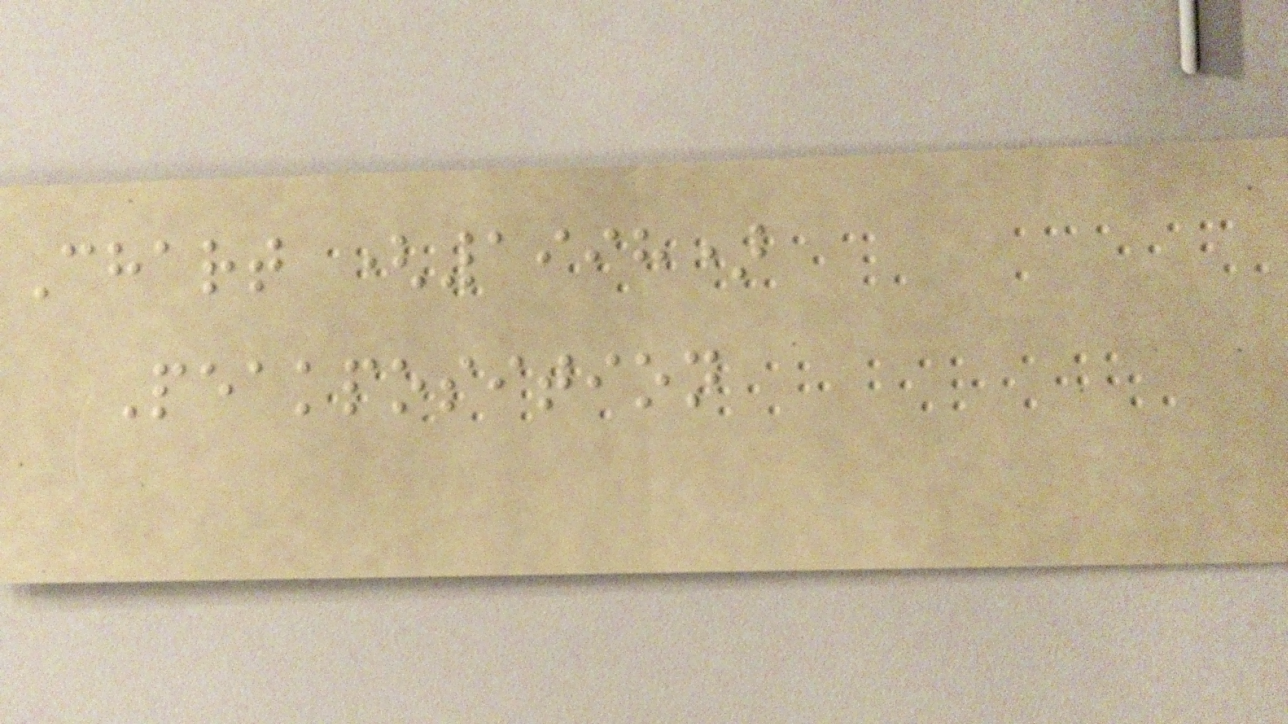Chart (1998)
Peakposition
